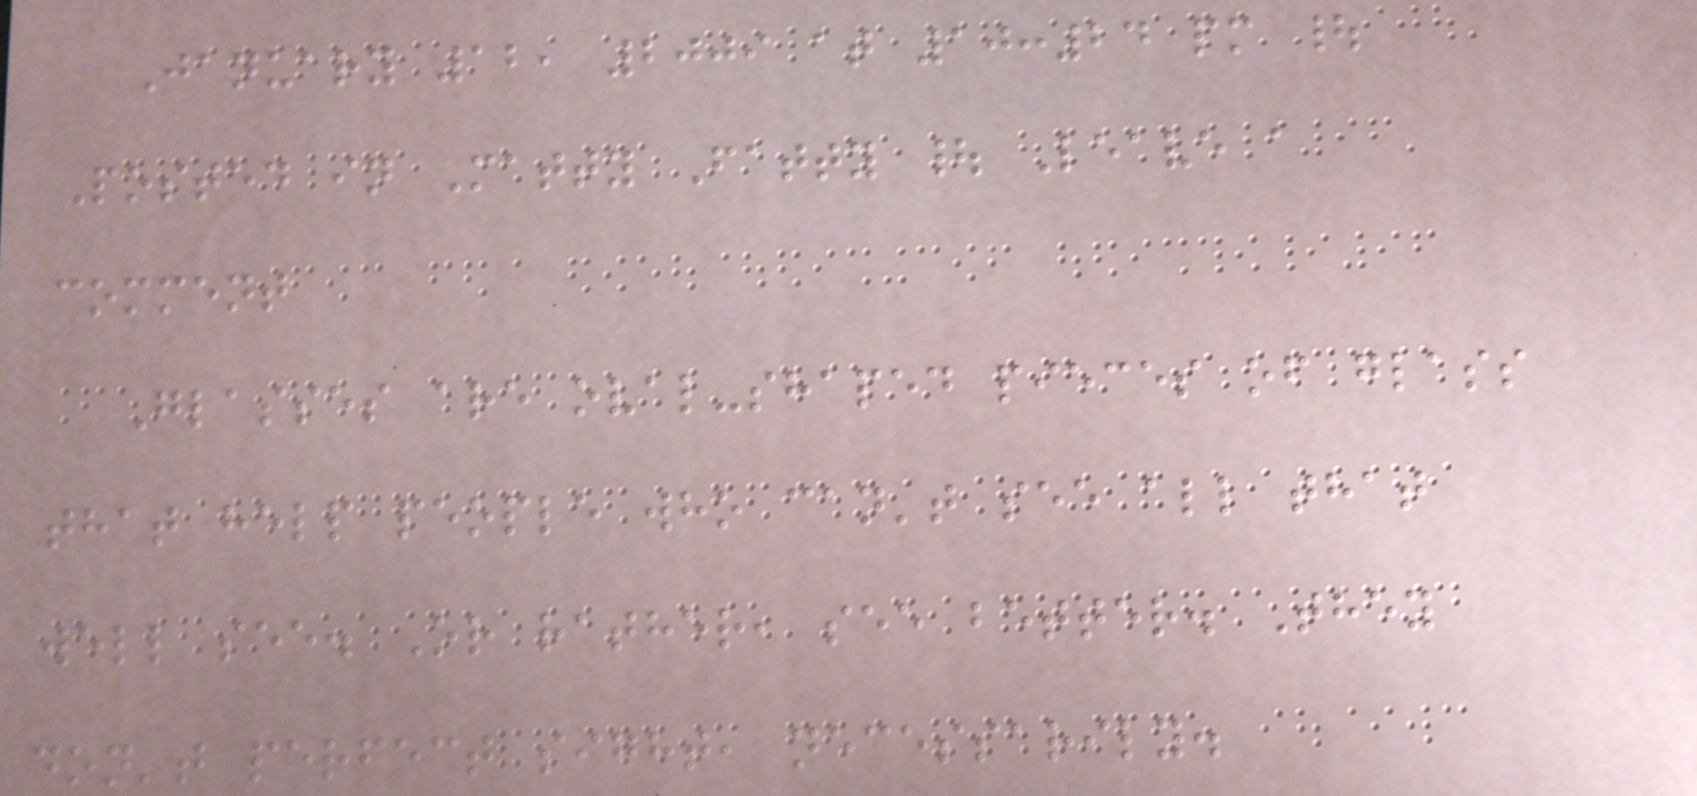January 12, 2009 at 10:24 pm |
Posted in Matty Fatty | Leave a
comment
Glasses are oval-shaped pieces of glass
that help people who can't see all that
well see. Or rather, see better. They
don't perfect sight, necessarily.
